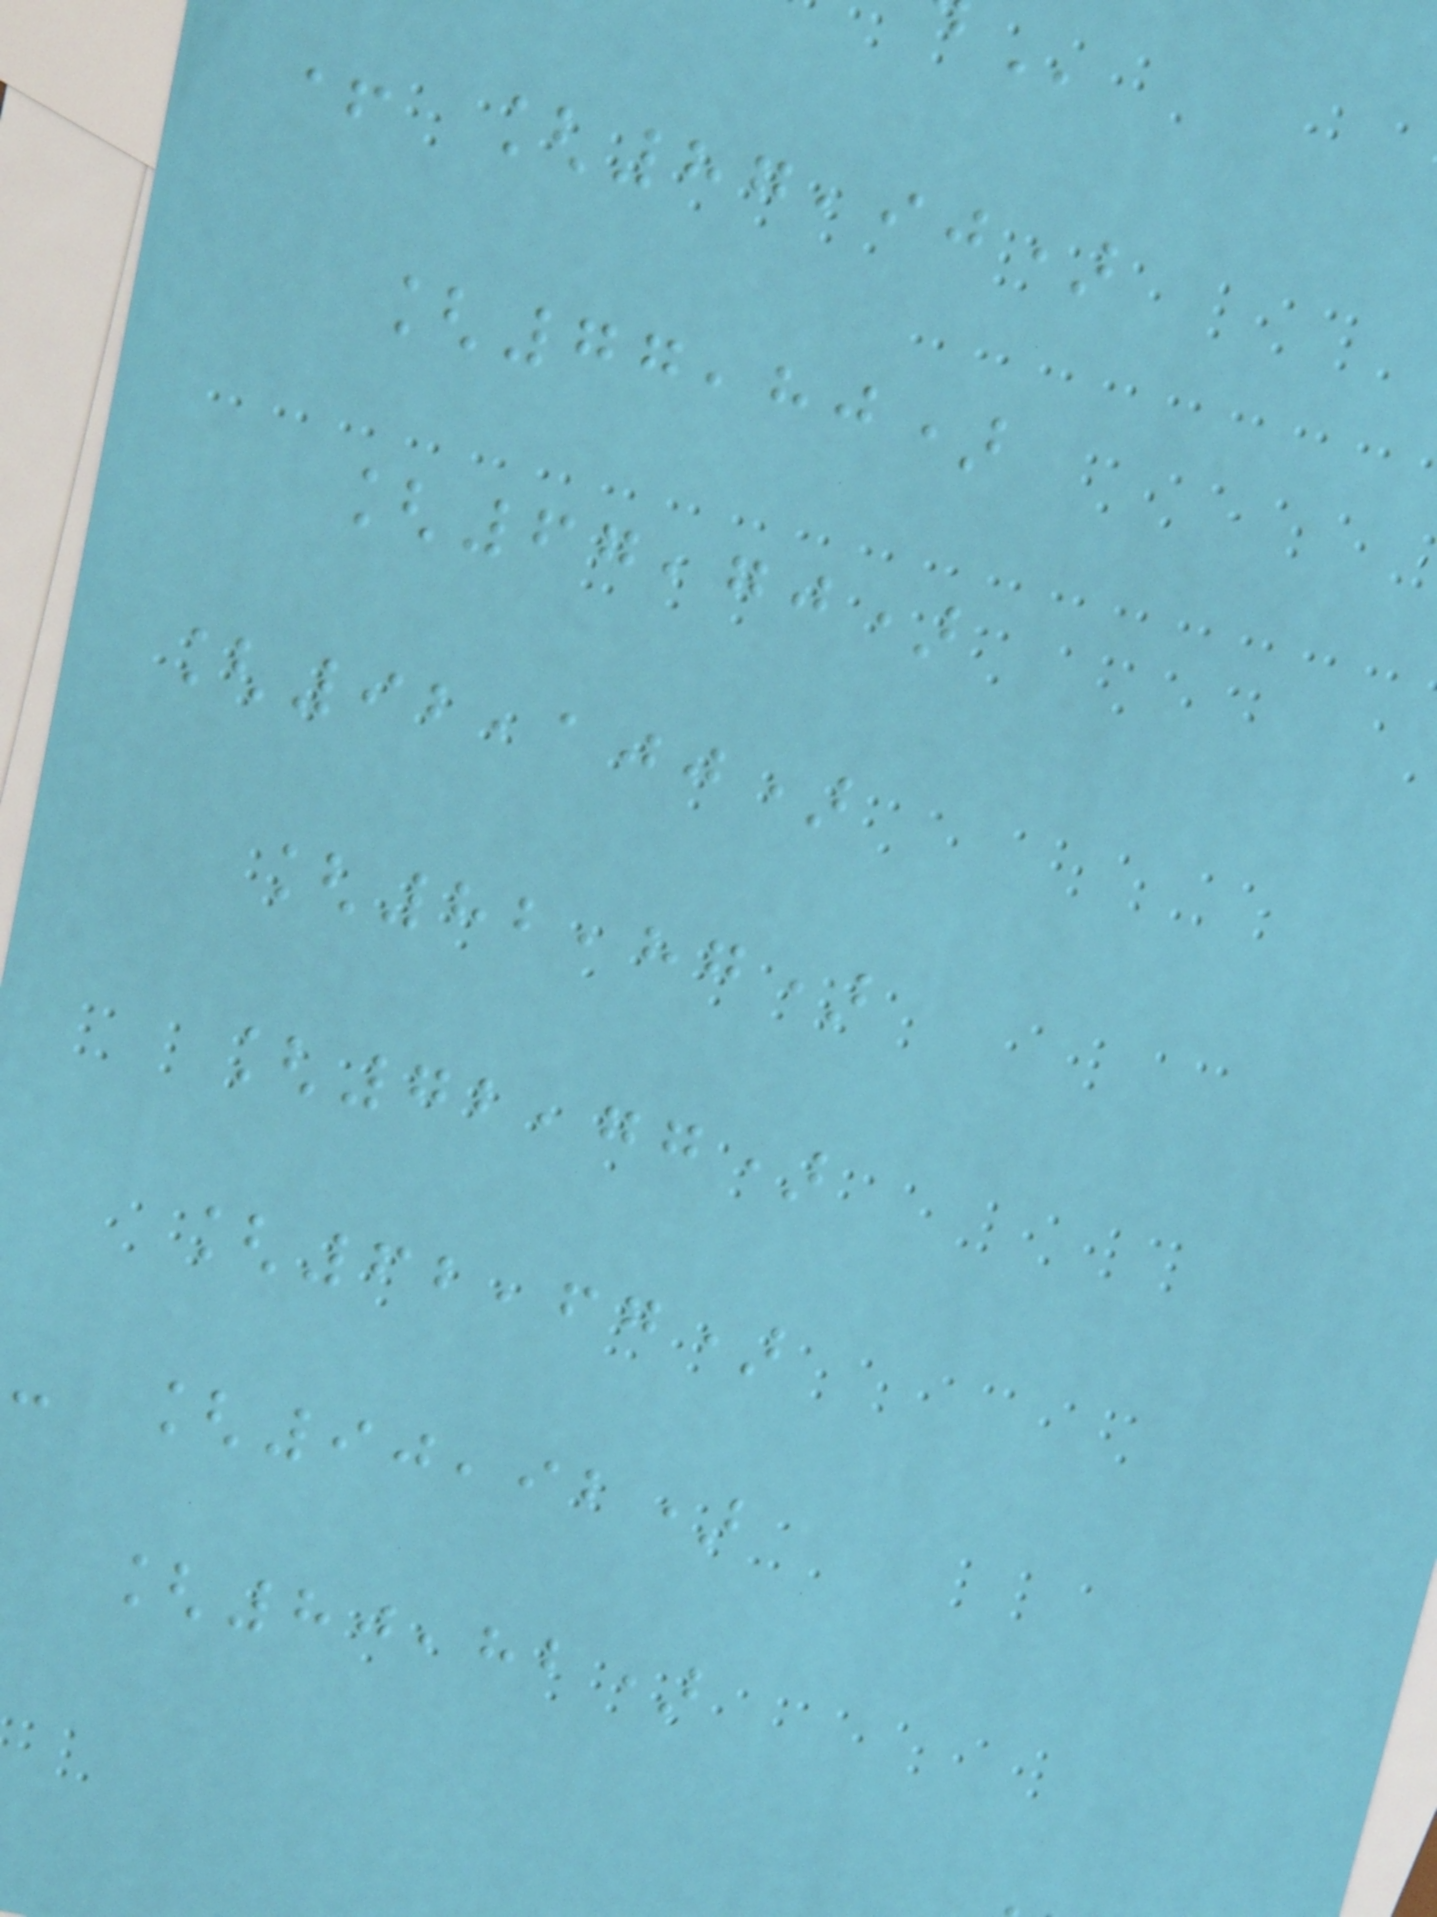+ [87,90)
[77,80)
[67,70)
[92,100)
[82,87)
[72,77)
[62,67)
- [90,92)
[80,82)
